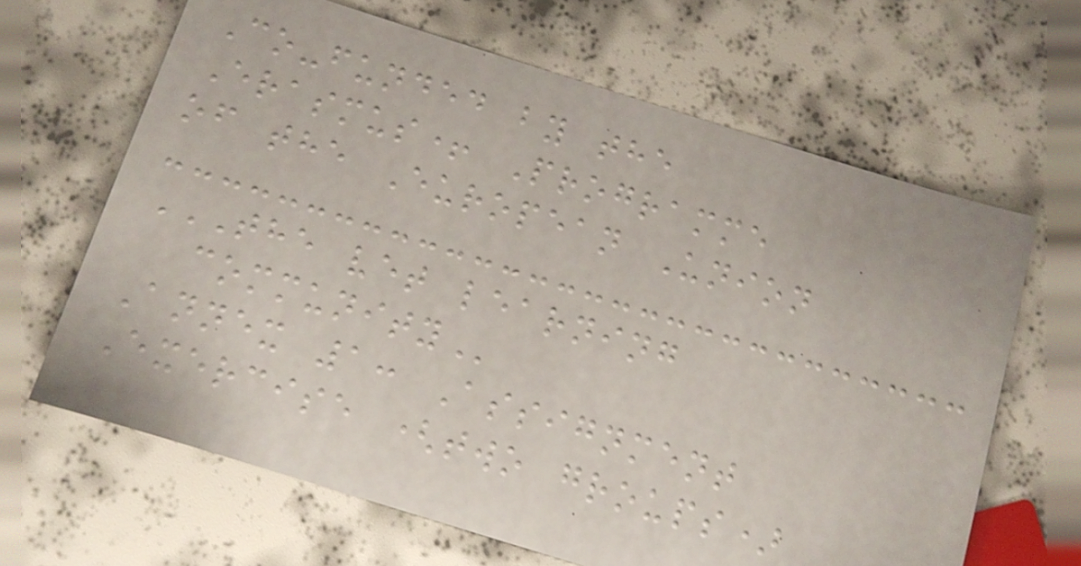Co-funded by the
Erasmus+ Programme
of the European Union
THE VET LEARNING
COMMUNITY
Annex 1: Assignment
Exercise (two groups)
